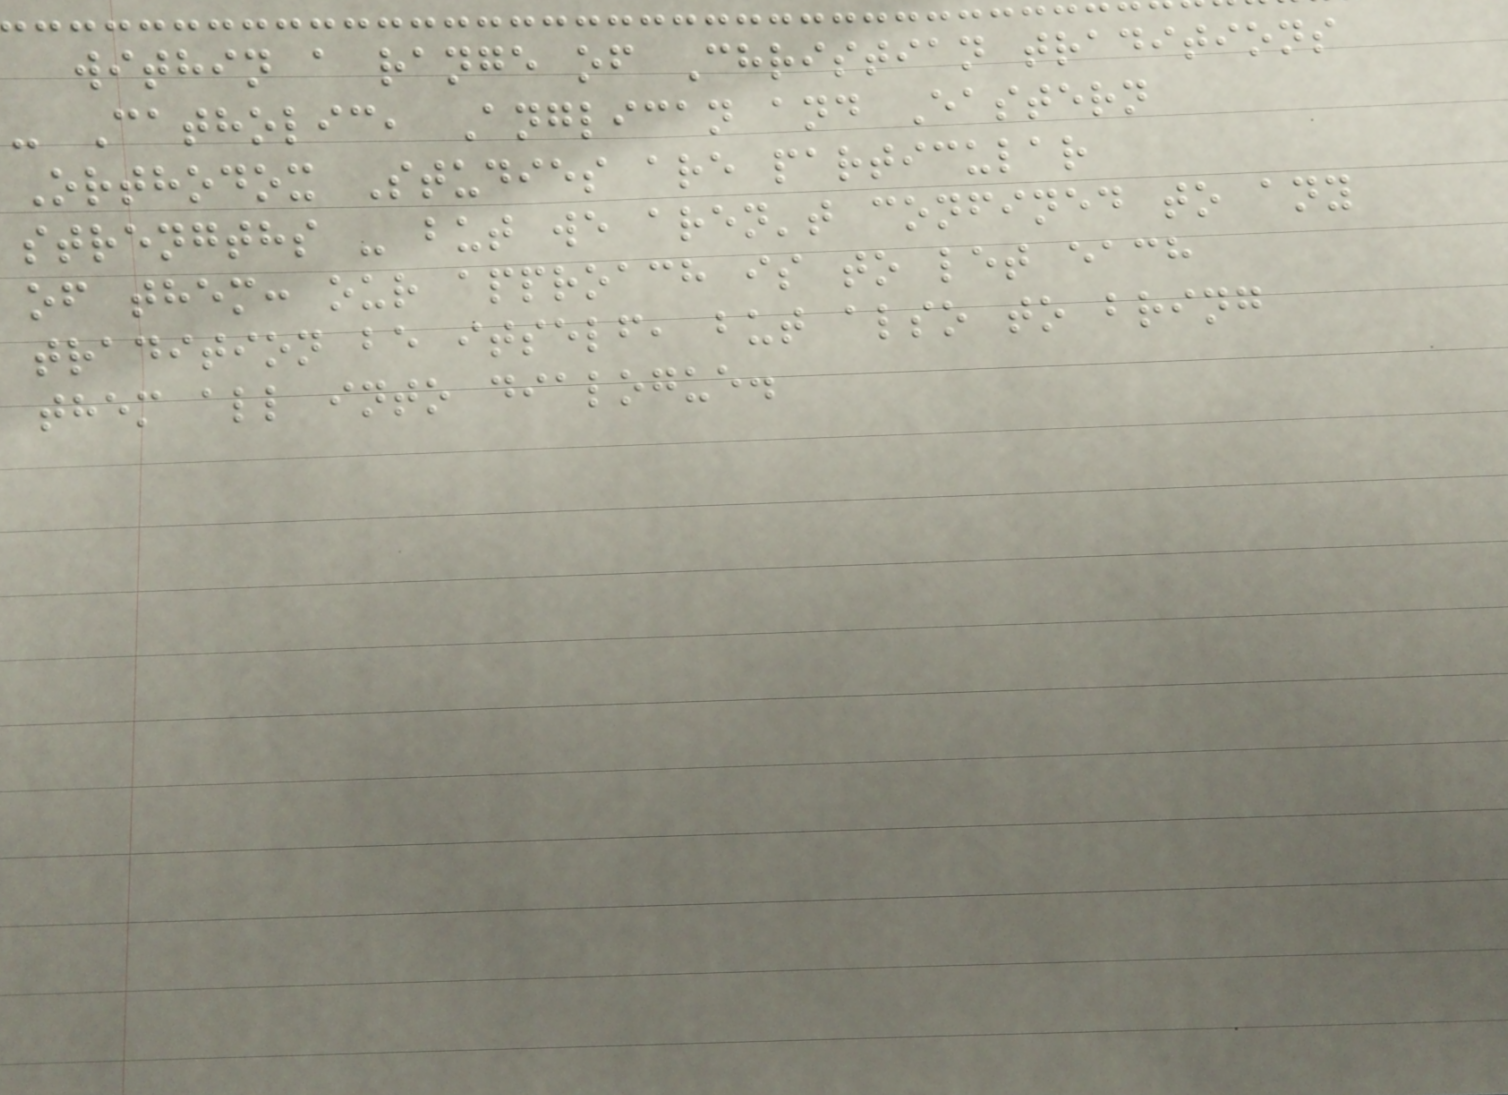within a range of Christian traditions
- Catholic, Anglican and Eastern
Orthodox Studies are particular
strengths - but we aren't confined to any
of them: our approach is to let each
tradition be itself, but also to bring
them all into dialogue.
